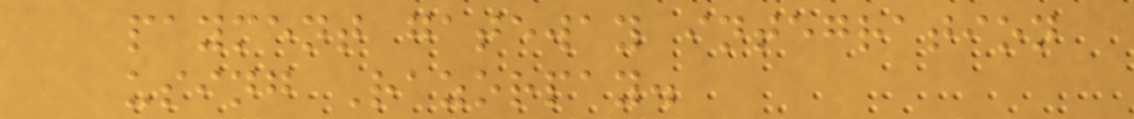payment gateway integration
using Razorpay.
